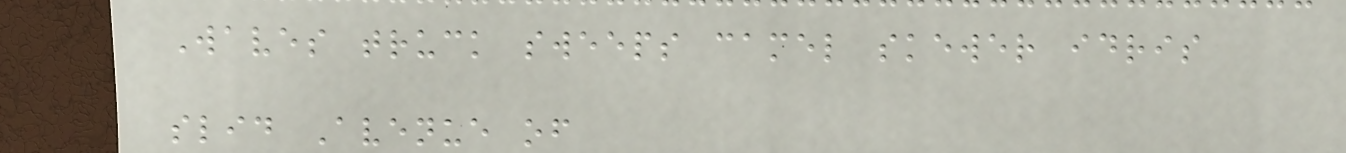Waves truck sweeps camel skewer idris
slid Avenue of
